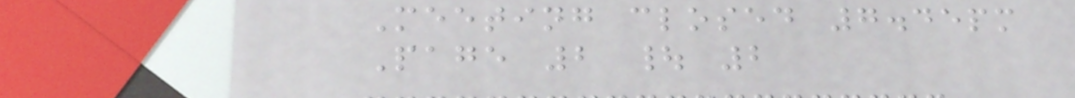Meeting closed 7.45pm
Page 2 | 2
